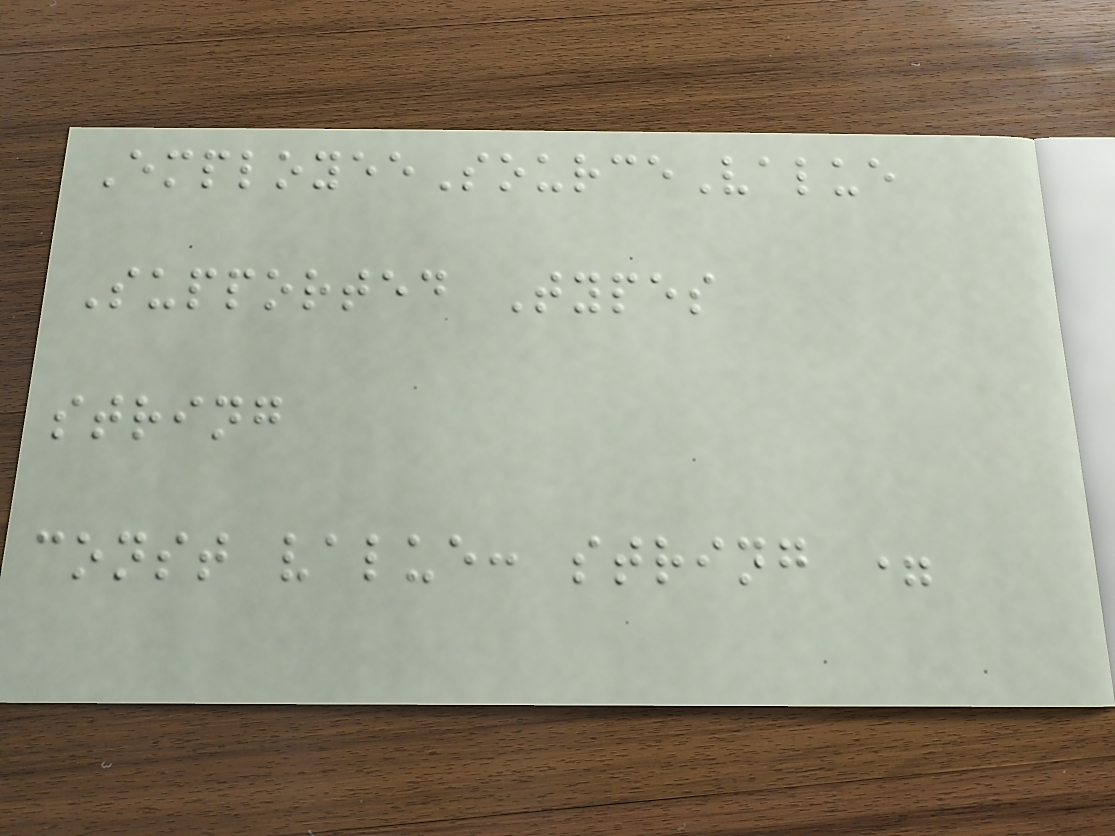EmployeeSourceValue
Supported Types
string
const value: string =
